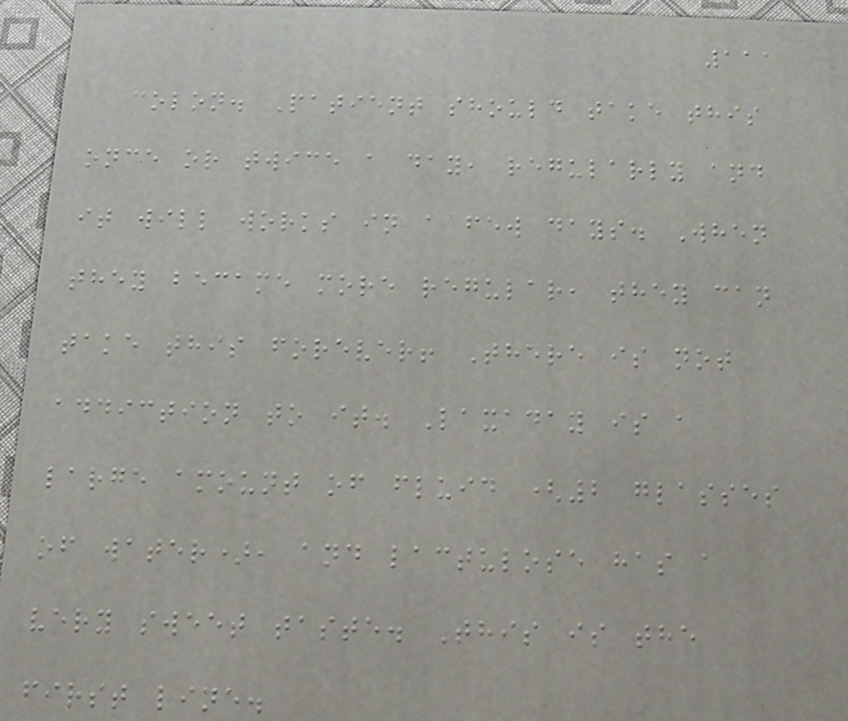111
colon. Patient should take this
once or twice a day, regularly and
it will works in a few days. When
they became more regular, they can
take this forever! There is not
addiction to it. Laxaday is a
large amount of fluid (2 glasses
of water), and lactulose has a
very sweet taste. This is the
first line.
